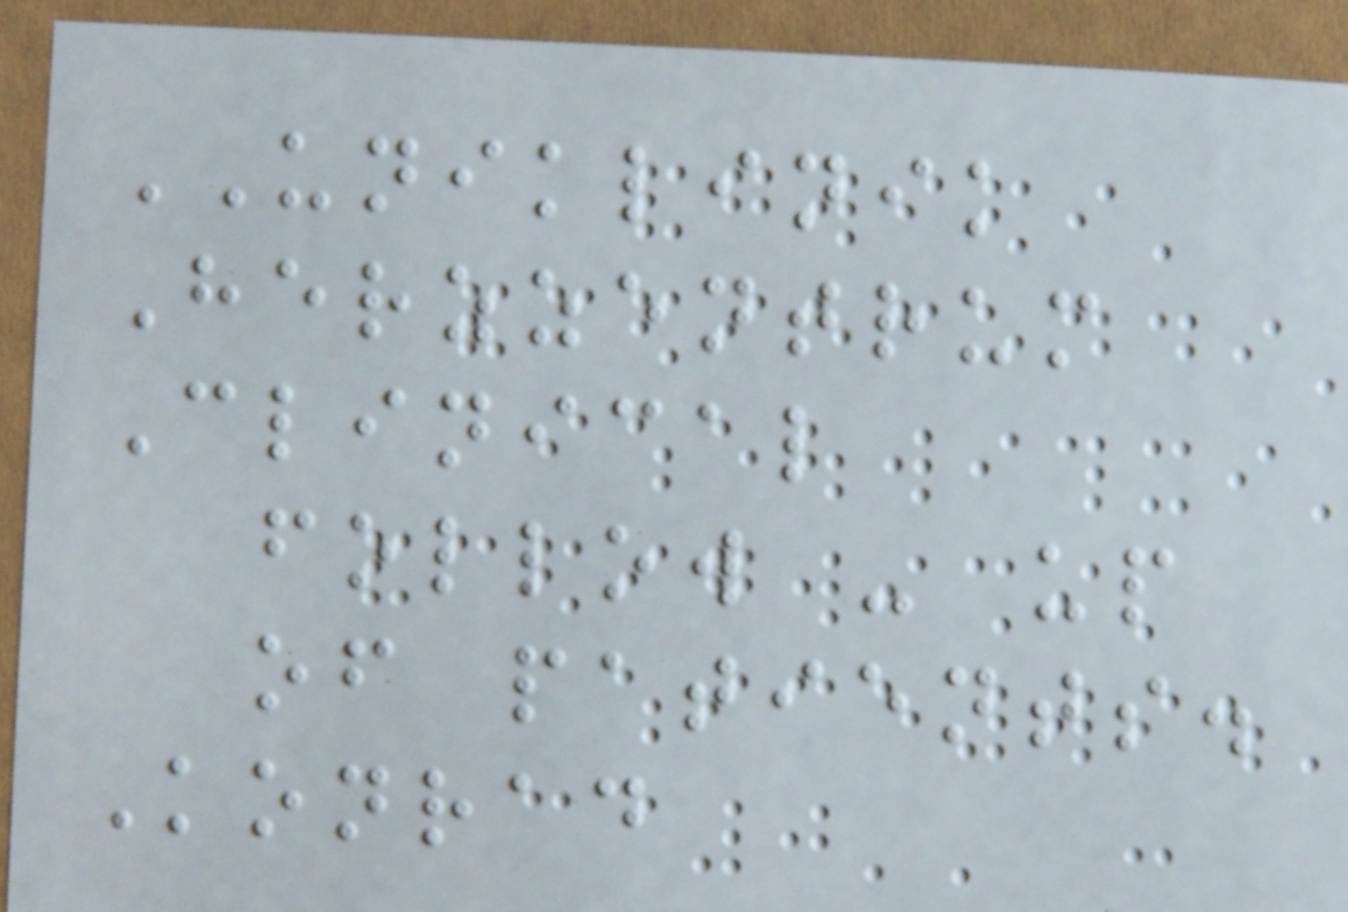UNIKLINIK
Herzzentrum
Clinical
follow - up
of patients.
Konrad
